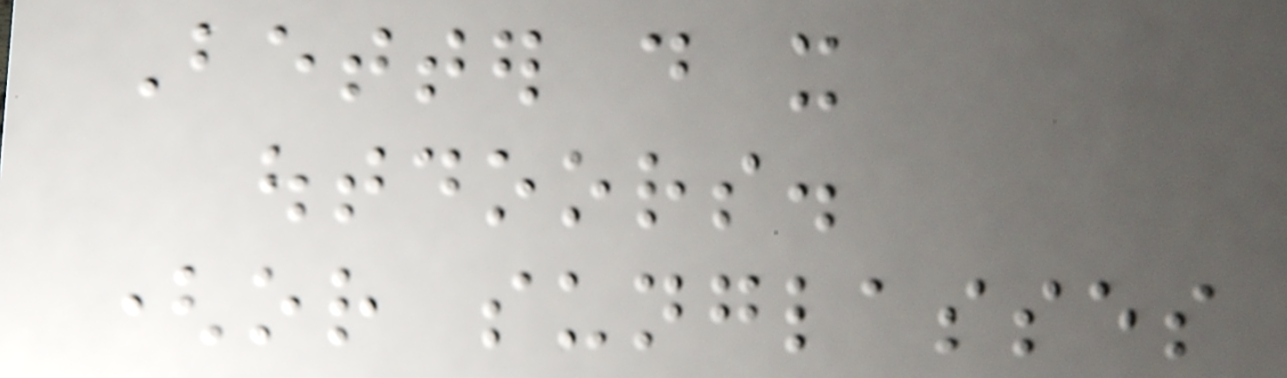Better do it
outdoors.
(or sunglasses
